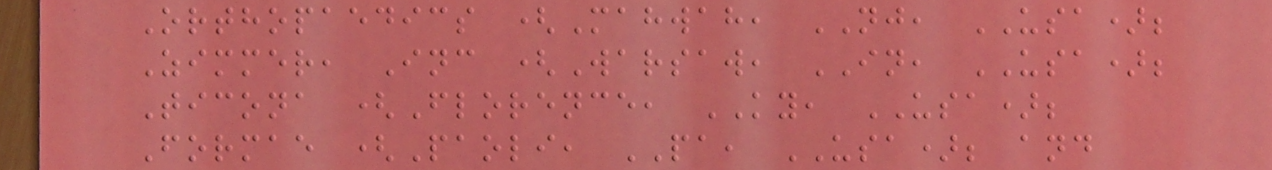Orthopaedics (Mahwah, NJ, USA);
Zimmer, Inc (Warsaw, IN, USA);
Ticona (Florence, KY, USA);
Formae (Paoli, PA, USA); and
